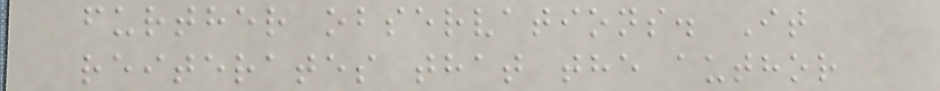further observations. It
reiterates that the author
